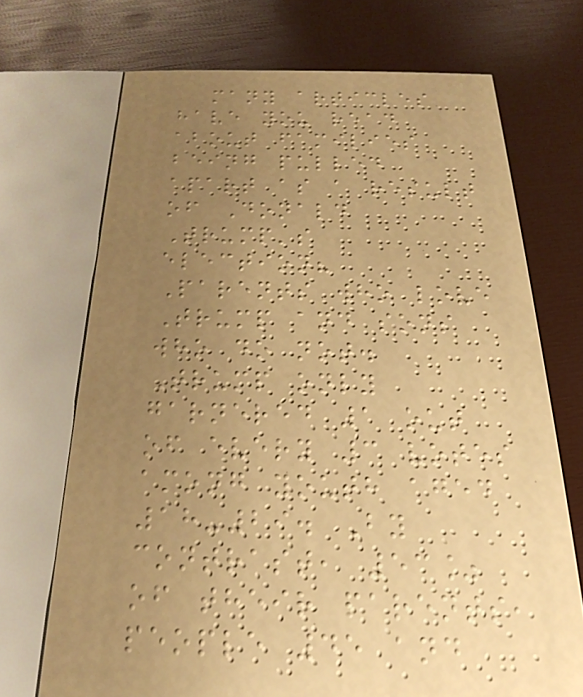many articles
have you read
about families
being pulled
apart as a result
of Donald
Trump's
election?
Parents who love
Trump and sons
who do not.
Trump only
garnered 1 out
of every 3 votes
among youth aged
18-29. By
contrast, 53%
of their parents,
people 45 and
